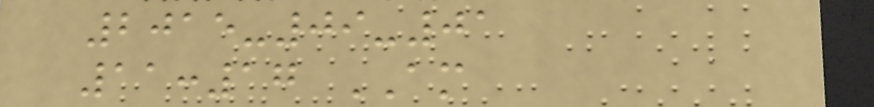2015-09-01
11:17 AM
